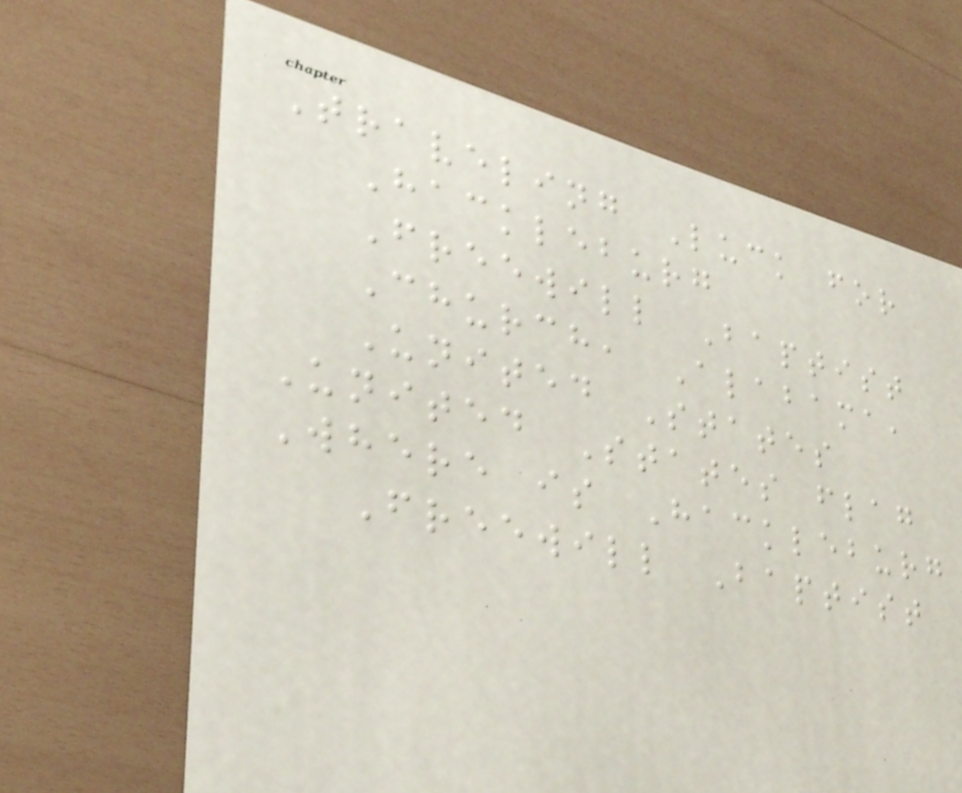Traveling Luck for
Hackleburg
Freewill Baptist
Church, Alabama,
United States
United States flag
Where is Hackleburg
Freewill Baptist
